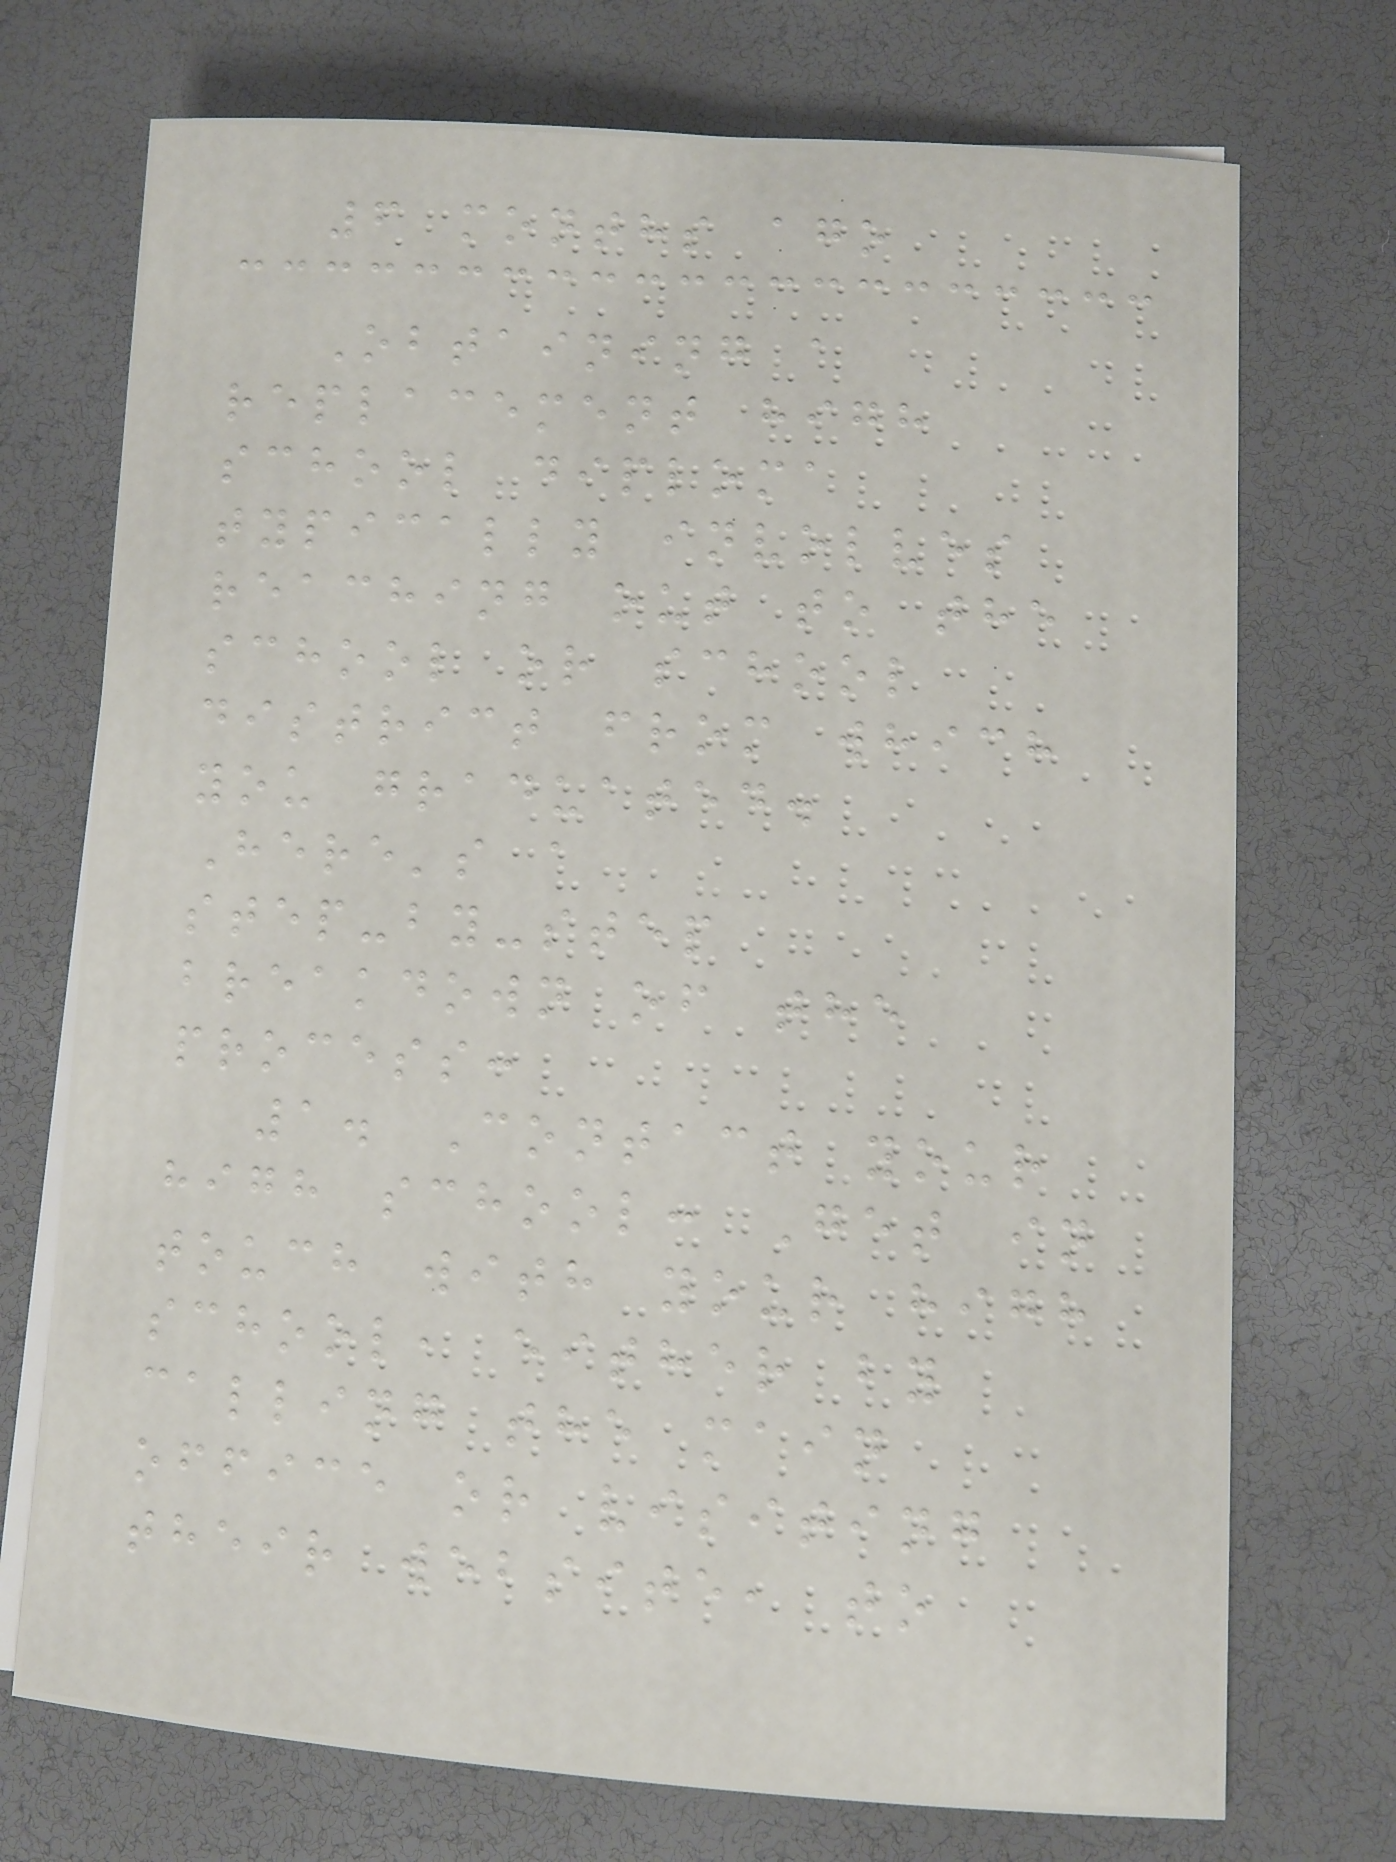6 months ago
Obtaining a
replacement high
school diploma
typically involves
reaching out to the
school or school
district from which
you graduated.
Here's a
step-by-step
breakdown of the
process:
1. Contact your
high school: Get in
touch with your high
school, either by
calling the main
office or visiting
their website, to
